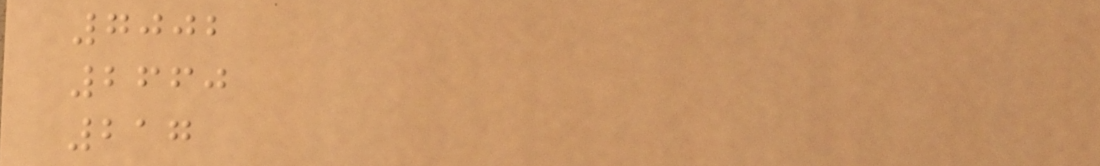7002
2660
217
